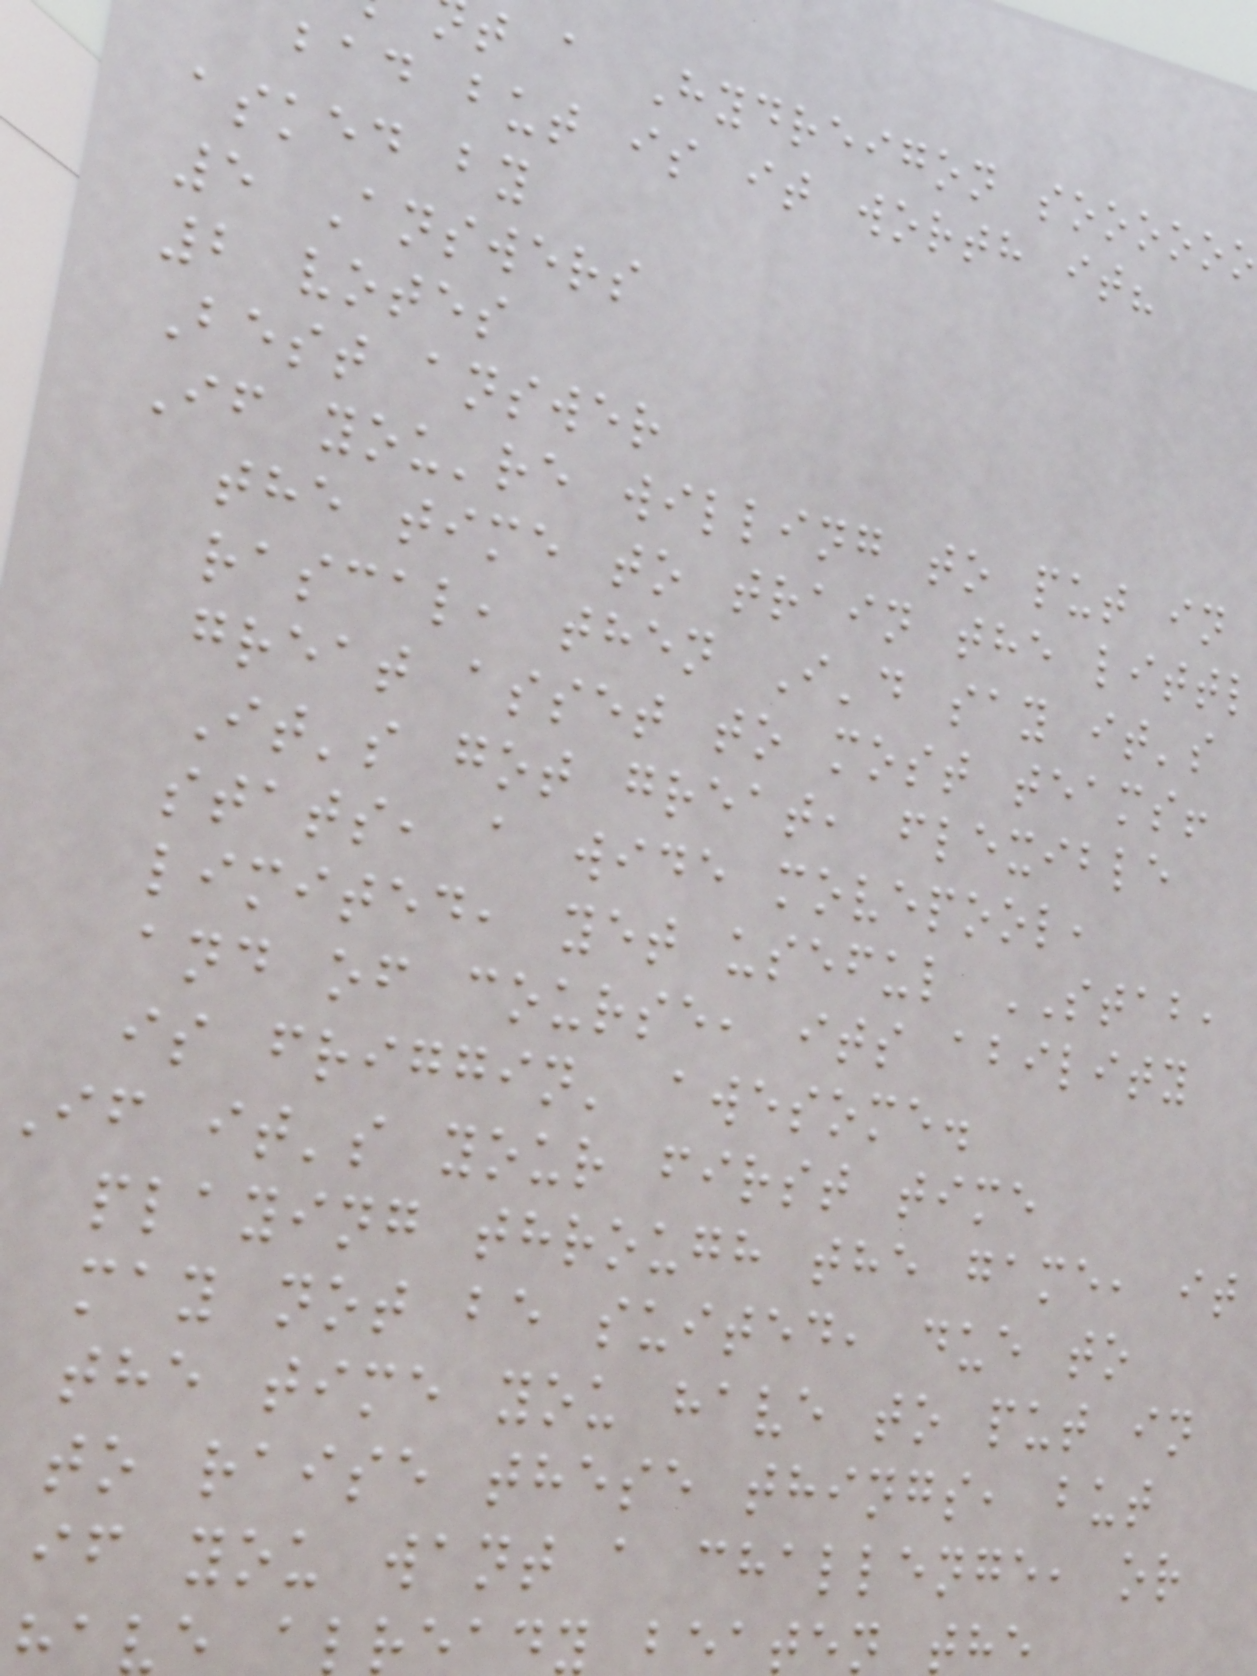t a Hydreigon soooooo
bad but is it worth it?
asked by
5 Answers
2 votes
Best answer
If you're willing to put in
the time to train the littl
rascal, then I'd say it's
great asset to most teams!
It's got great, flexible
stats, a wide movepool,
limited, yet useful STAB,
and of course, its ability
is friggin' awesome.
if it's your first time
playing through the game, it
may not be suited, due to
the time you have to put in
to raise these things, but
if you want a challenge, or
have already beaten the
